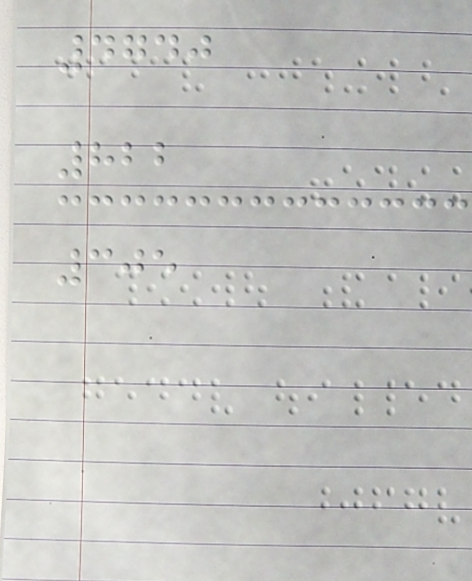4740
822
305
